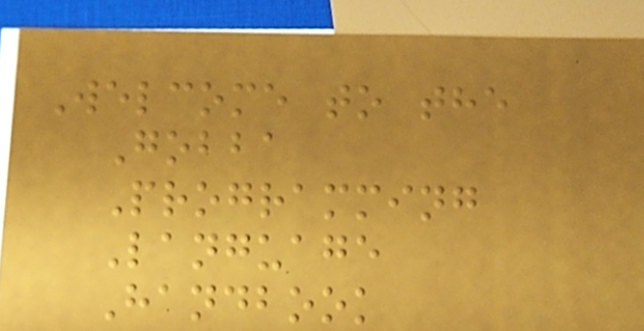Welcome to the
Gobba
Programming
Language
Handbook
